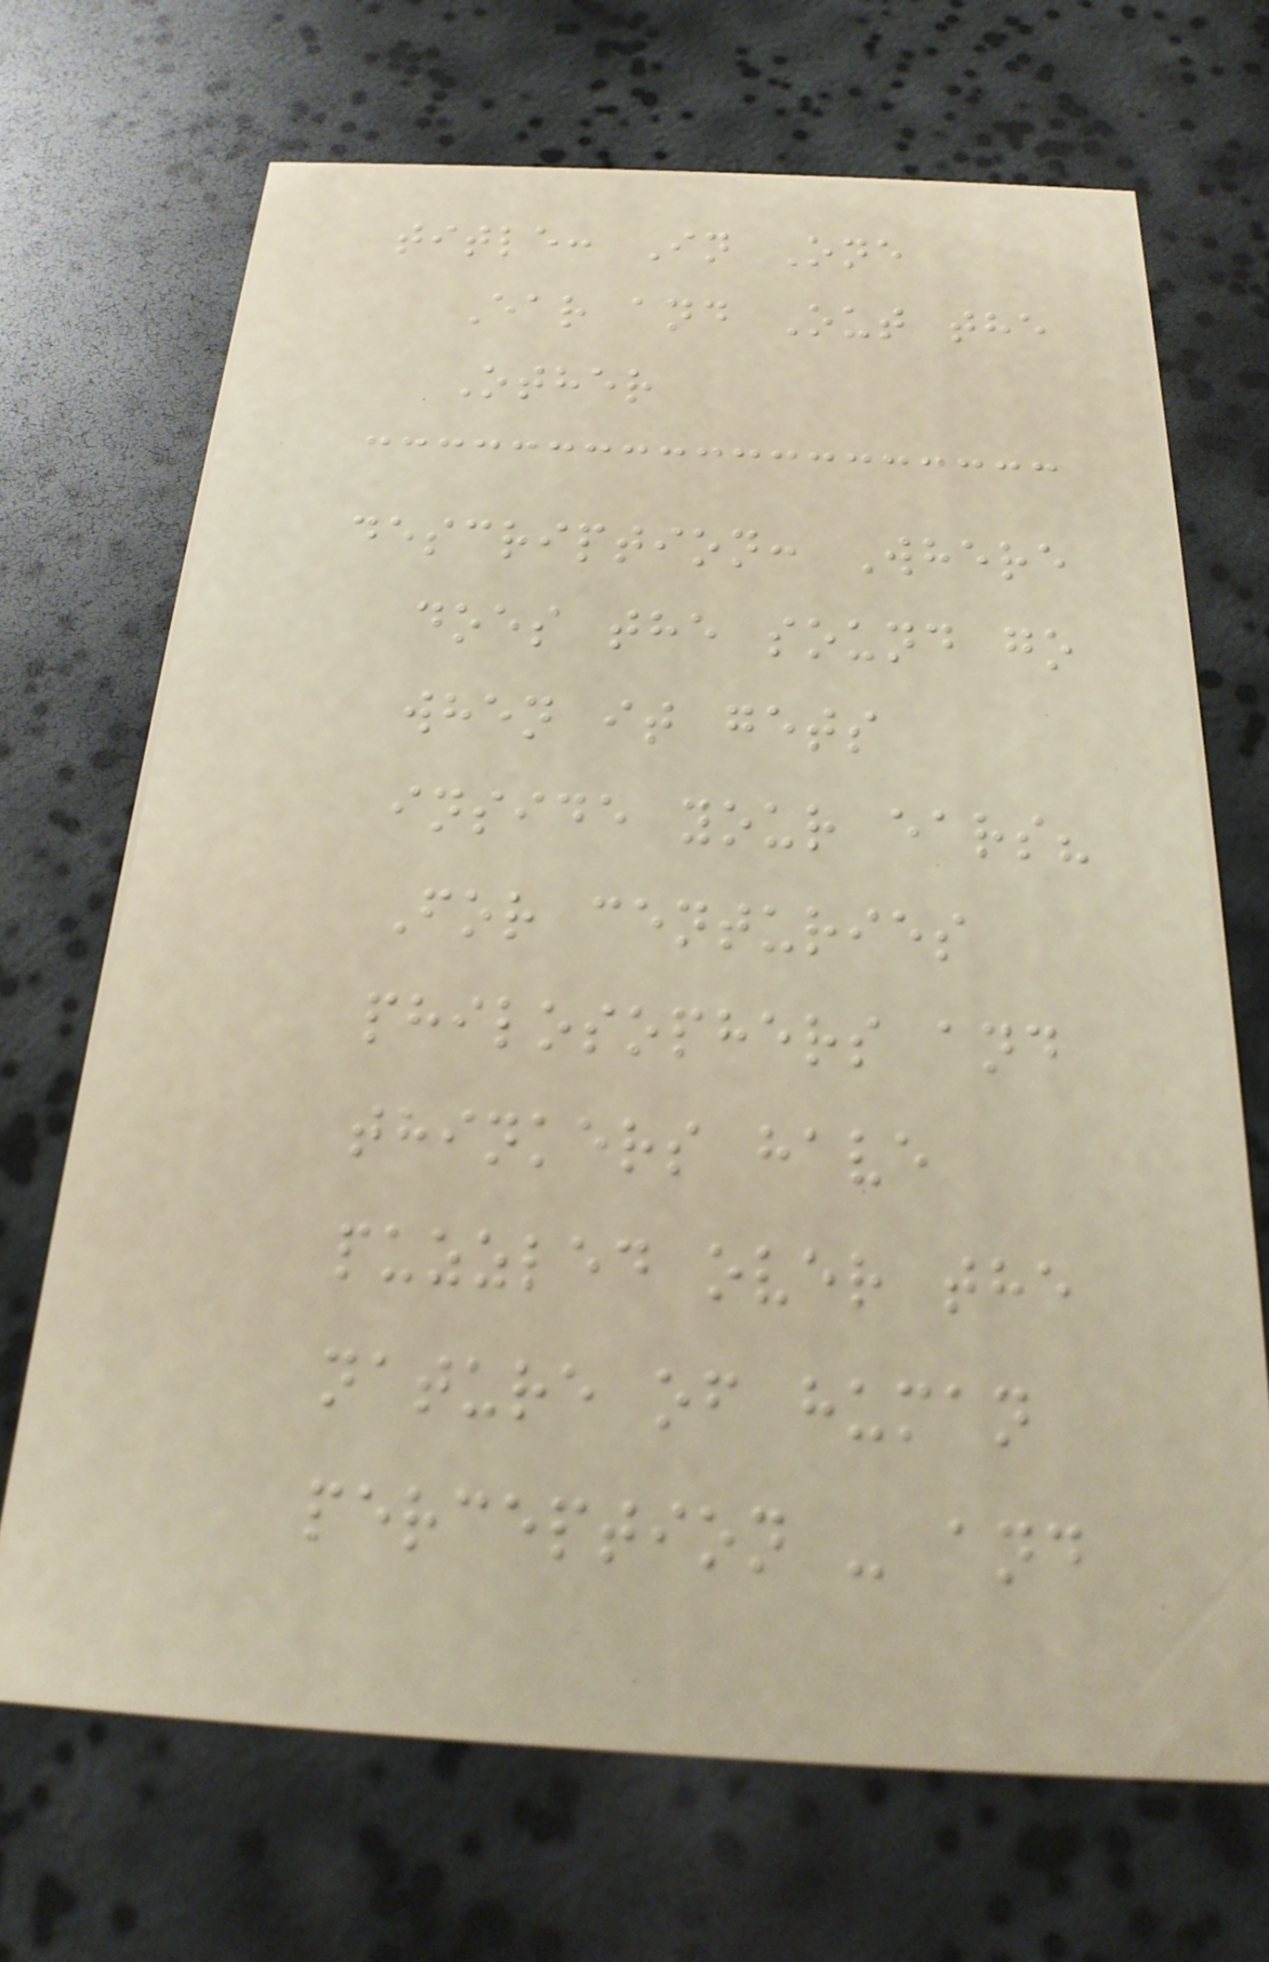title: In One
Ear and Out the
Other
description: Where
does the sound go
when it gets
inside your ears?
For centuries
philosophers and
thinkers have
puzzled over the
nature of human
perception - and
